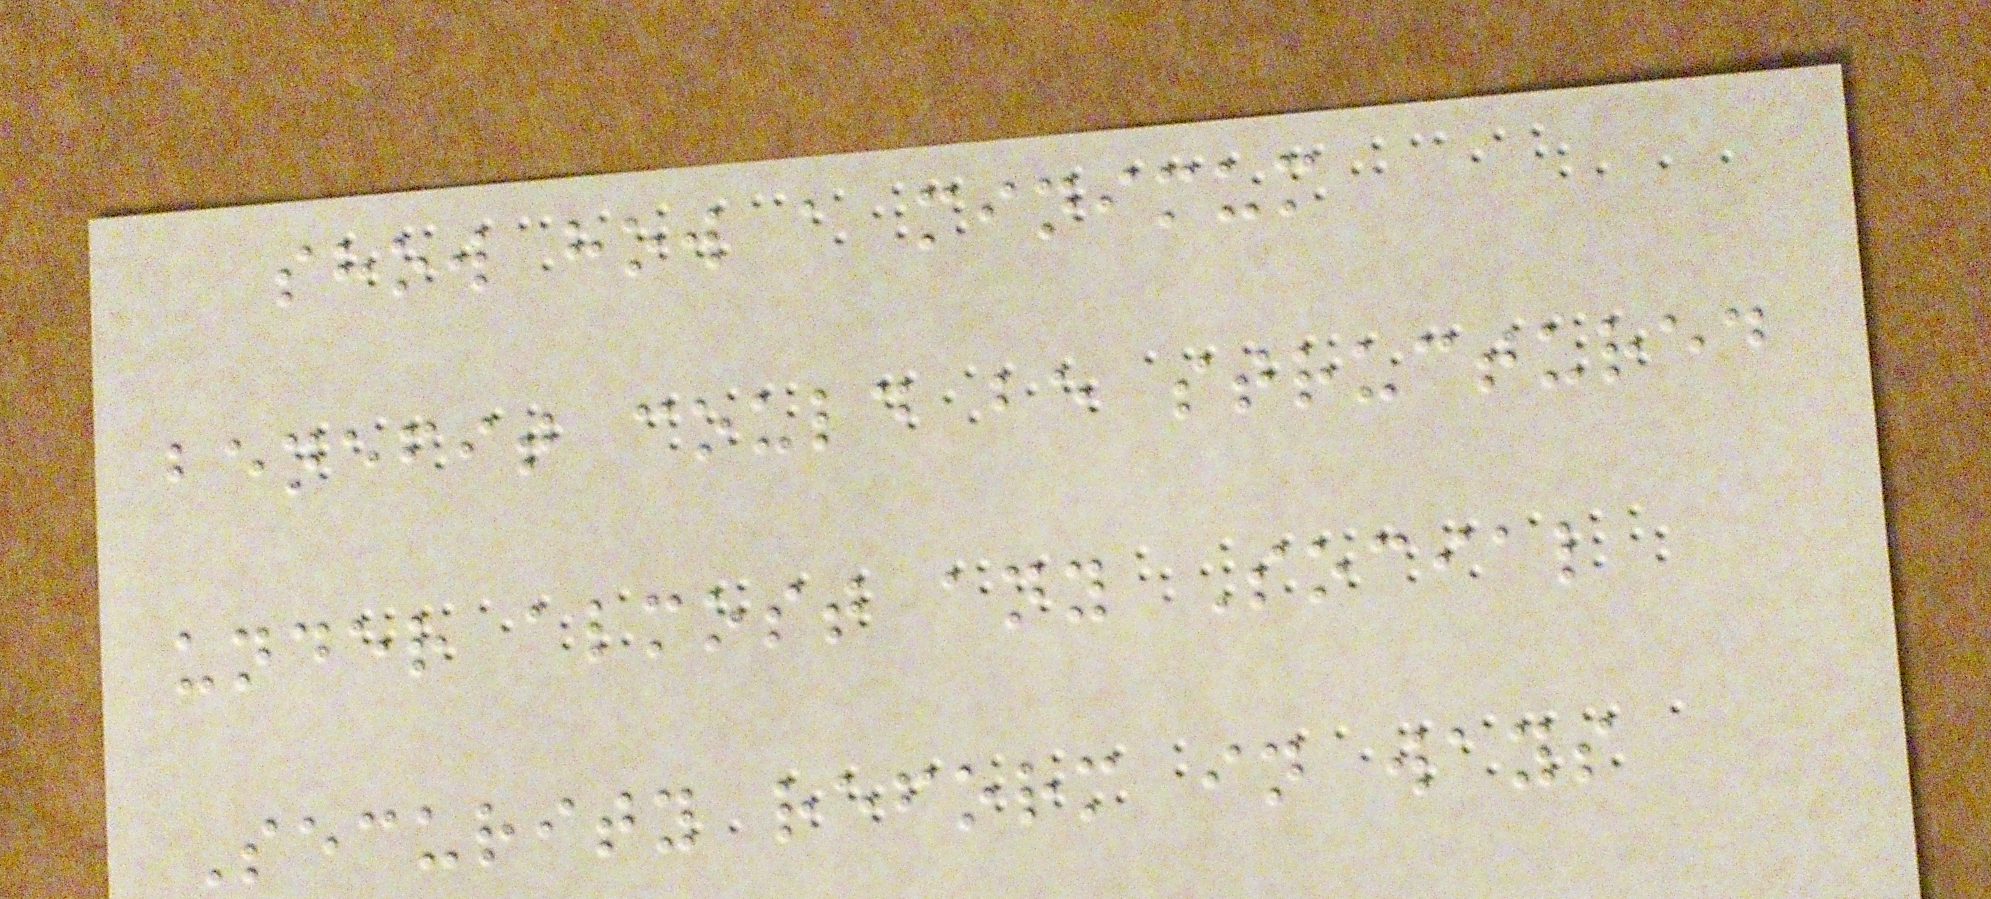show how a minimum
benefit could be structured
under almost any Social
Security reform in ways
